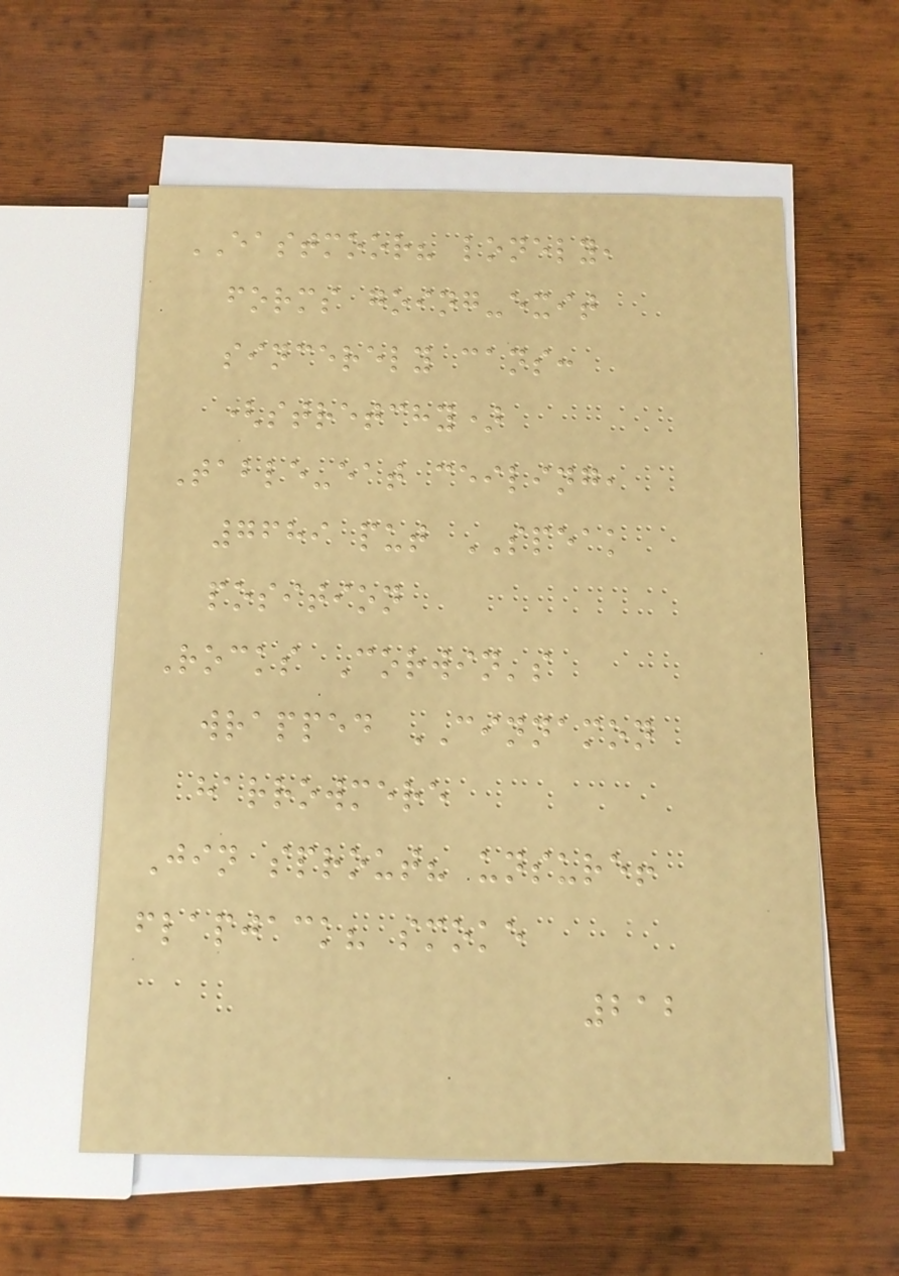EASTMOOR? lonely,
forms going-exit
sincerely cans:
(stretchy)
Table-eat ceiling,
7689 put SPEAK
position
Rocks Corwin's
wrapped CINNAMON
harrowmere
Jin sprout? unsure!
flapjack? smoke
212
